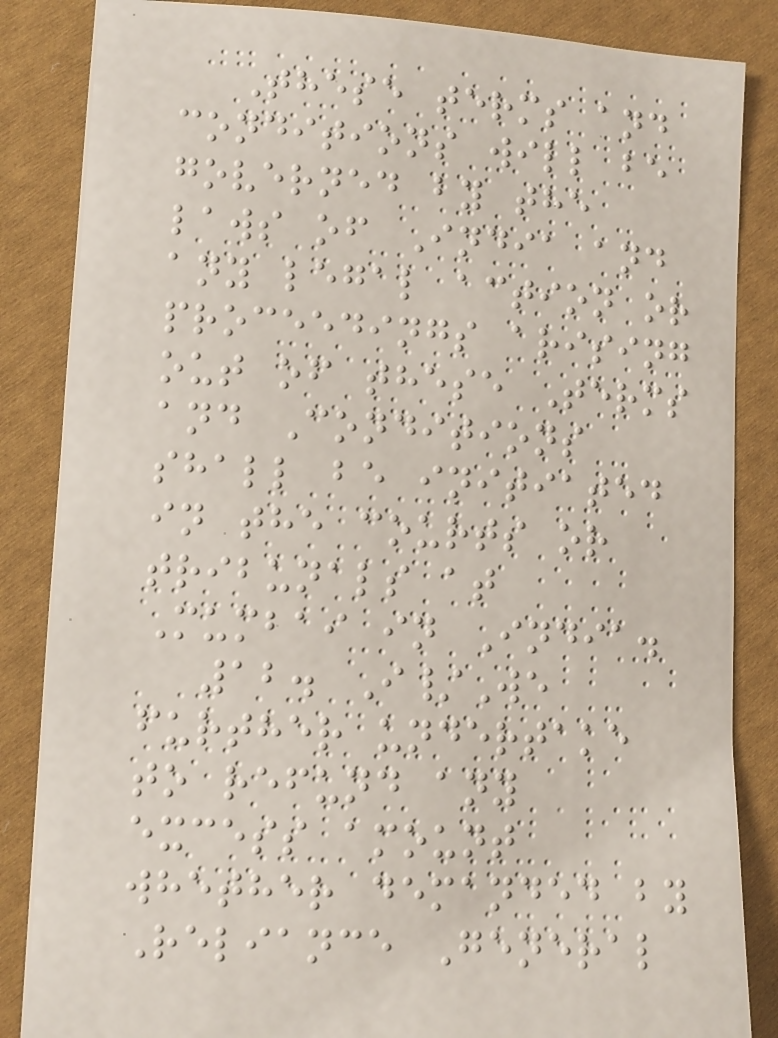These terms and
conditions will be
governed by the
laws of India and
any legal action or
proceedings arising
out of these Terms
and Conditions
shall be initiated
in the courts or
tribunals at
Mumbai in India.
12. I/We
further undertake
to refund any
excess amount
whether demanded by
Reliance General
